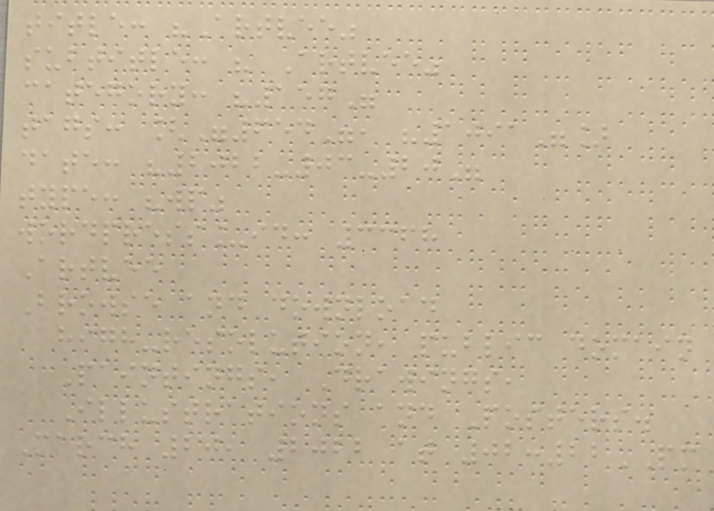title: "Artvee"
subtitle: " Artvee"
category: "157"
tags: ["654", "1091"]
date: "2022-03-20"
type: "wp"
wordpress_id: 3368
Artvee
Browse and download
high-resolution, public domain
Paintings, Drawings,
Illustrations and Posters.
March 20, 2022 at 02:22PM
